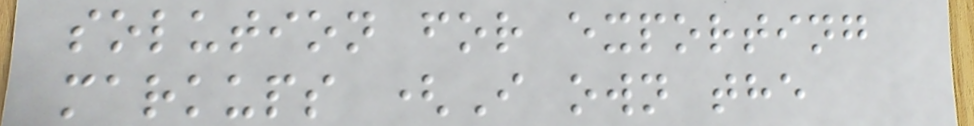solution for exporting
markups (I own the
